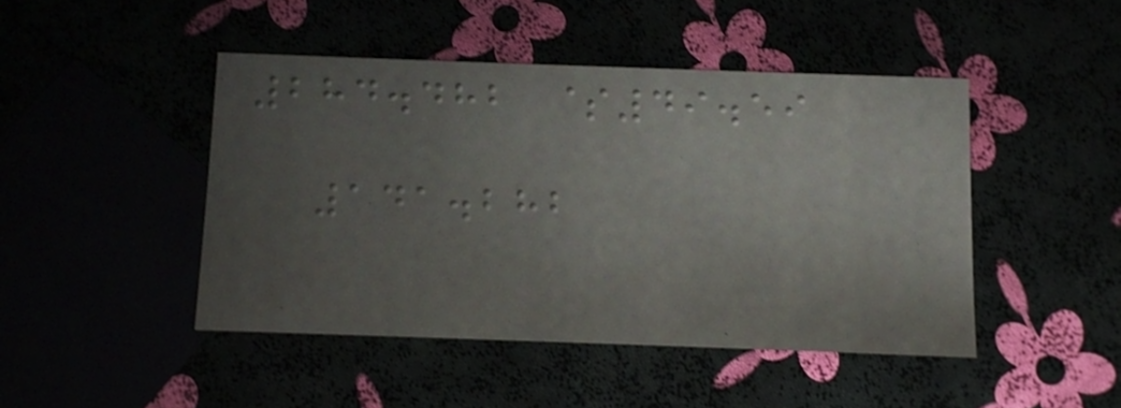284.482 $49.59
141.282
